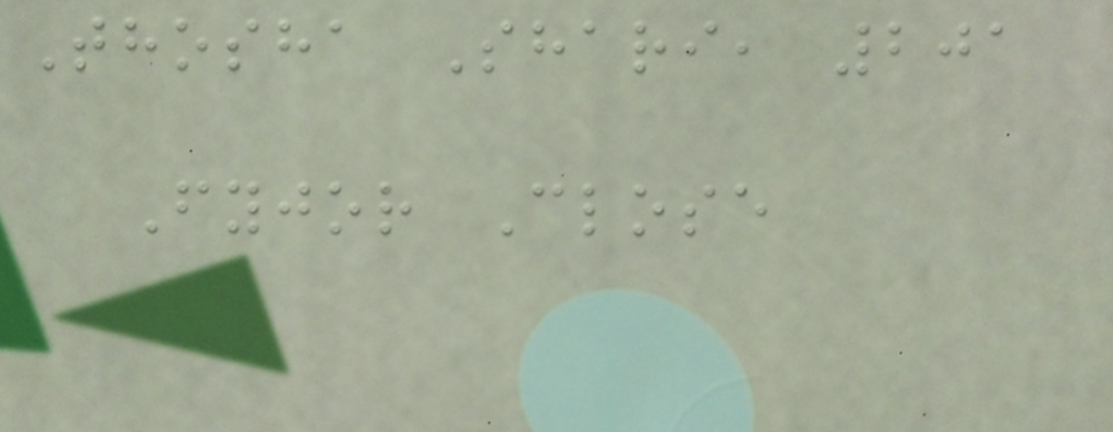Thosha Shari, 201
Fyjor Close
